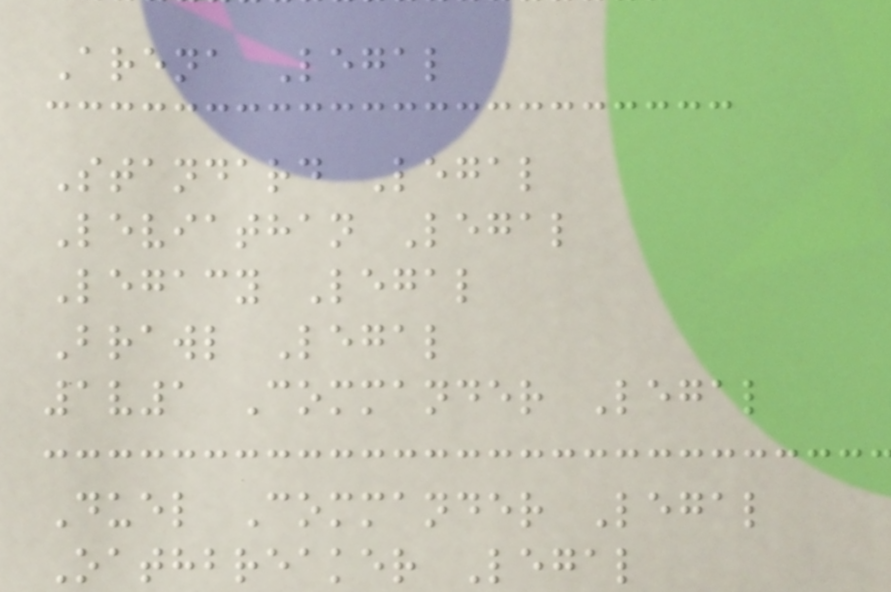Arena Legal
Standard Legal
Leviathan Legal
Legacy Legal
Brawl Legal
1v1 Commander Legal
Duel Commander Legal
Oathbreaker Legal
